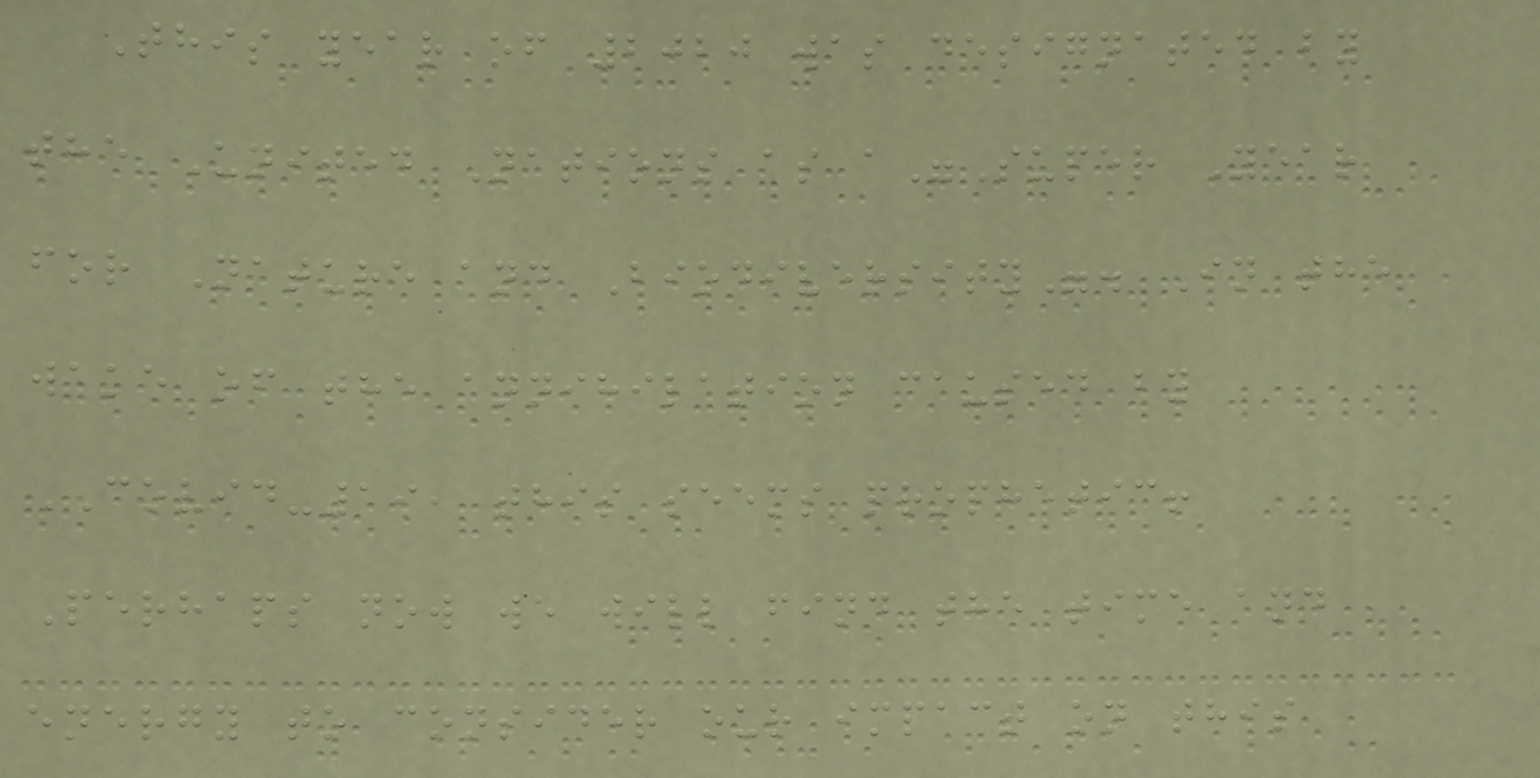This year of 2020 was designated by
the United Nations as a"Super Year
for Nature and Biodiversity". In the
wake of the annihilation caused by
COVID-19, this seems prophetic!
Perhaps now we will find the time and
energy to consider our impact on this
